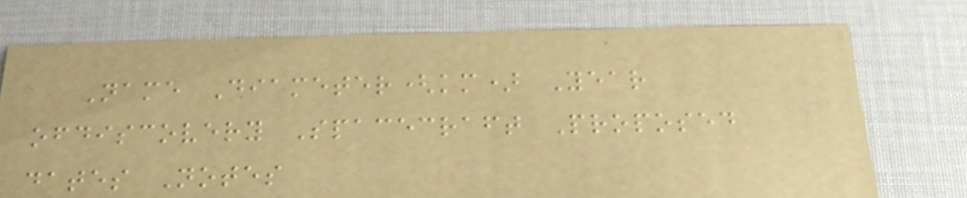Name Diameter(km) Year
ofdiscovery Spacecraft Proposed
dates Notes
